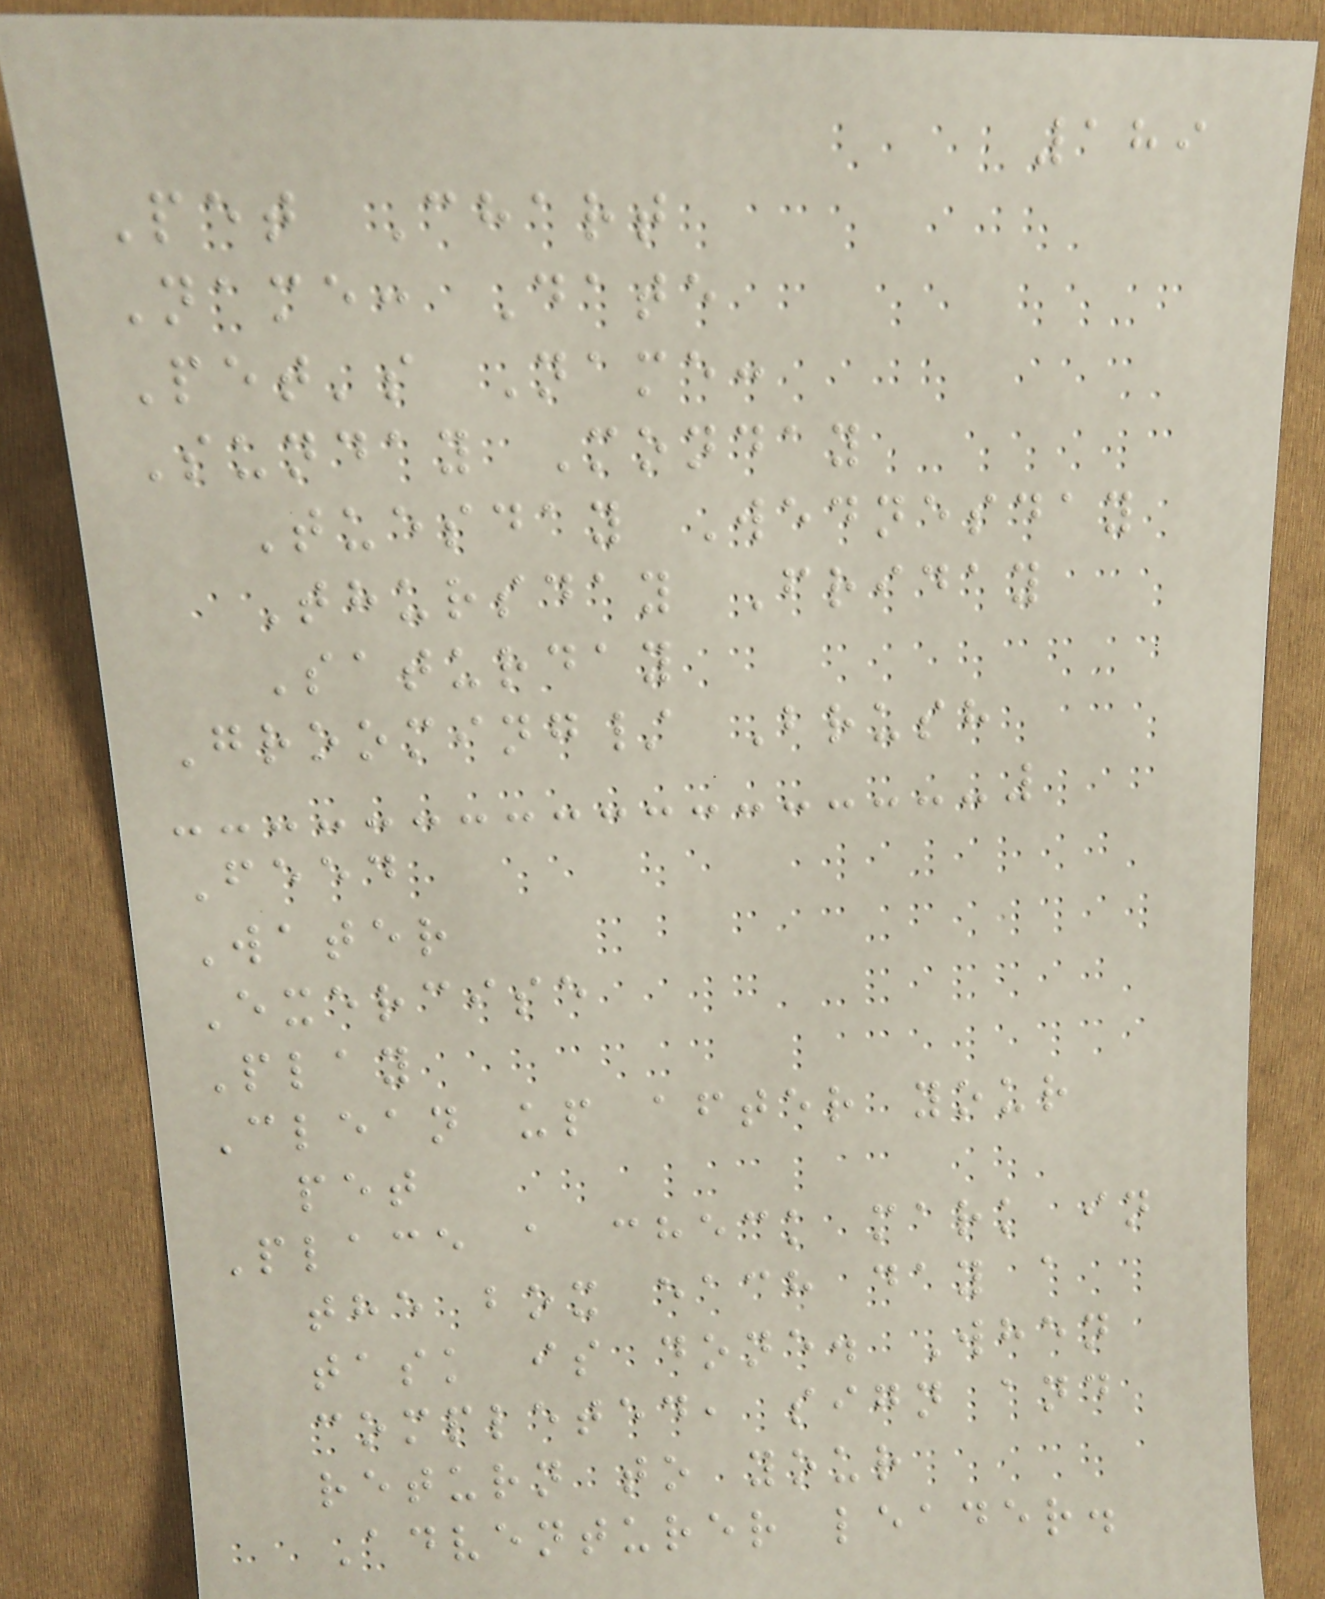189
Pet Chart
Name: Date
Pet's Name:
Sunday Monday
Tuesday Wednesday
Thursday Friday
Saturday
Grooming/ Brush
Feed
Water
Exercise
Play
Clean up after your
pet
Place a check mark in
the box each day a
task is done. When
completed, sign and
return to your
Adventurer leader.
